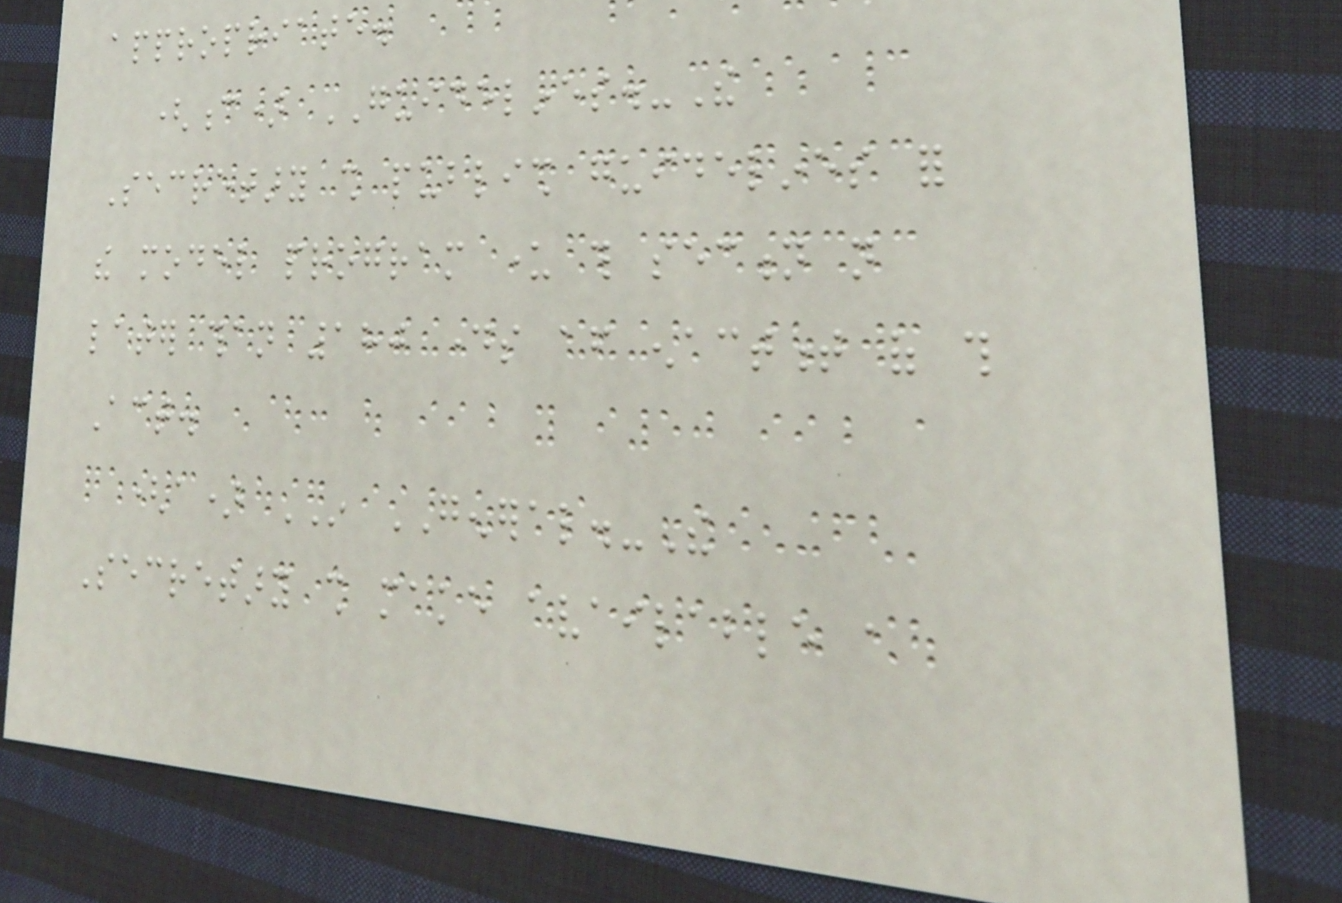appropriate.
(c) GUIDELINES.-The
Secretary shall publish guidelines for
the model program under this section not
later than 180 days after enactment of this
Act.
(a) IN GENERAL.-The
Secretary shall make available a
